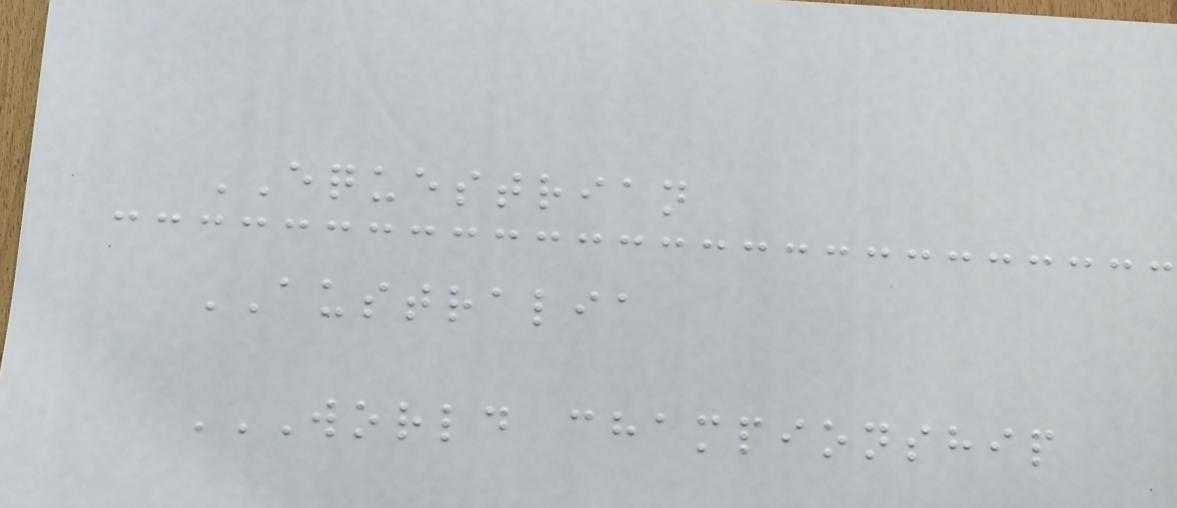EQUESTRIAN
AUSTRALIA
WORLD CHAMPIONSHIP
